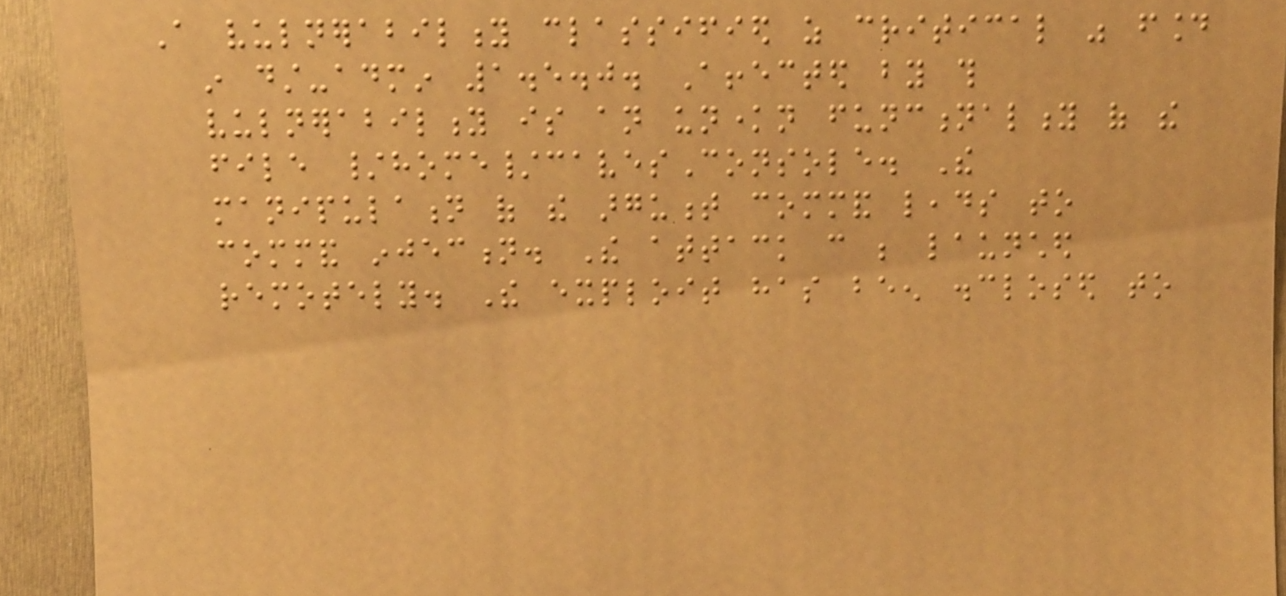A vulnerability classified as critical was found
in dst-admin 1.5.0. Affected by this
vulnerability is an unknown functionality of the
file /home/cavesConsole. The
manipulation of the argument command leads to
command injection. The attack can be launched
remotely. The exploit has been disclosed to
